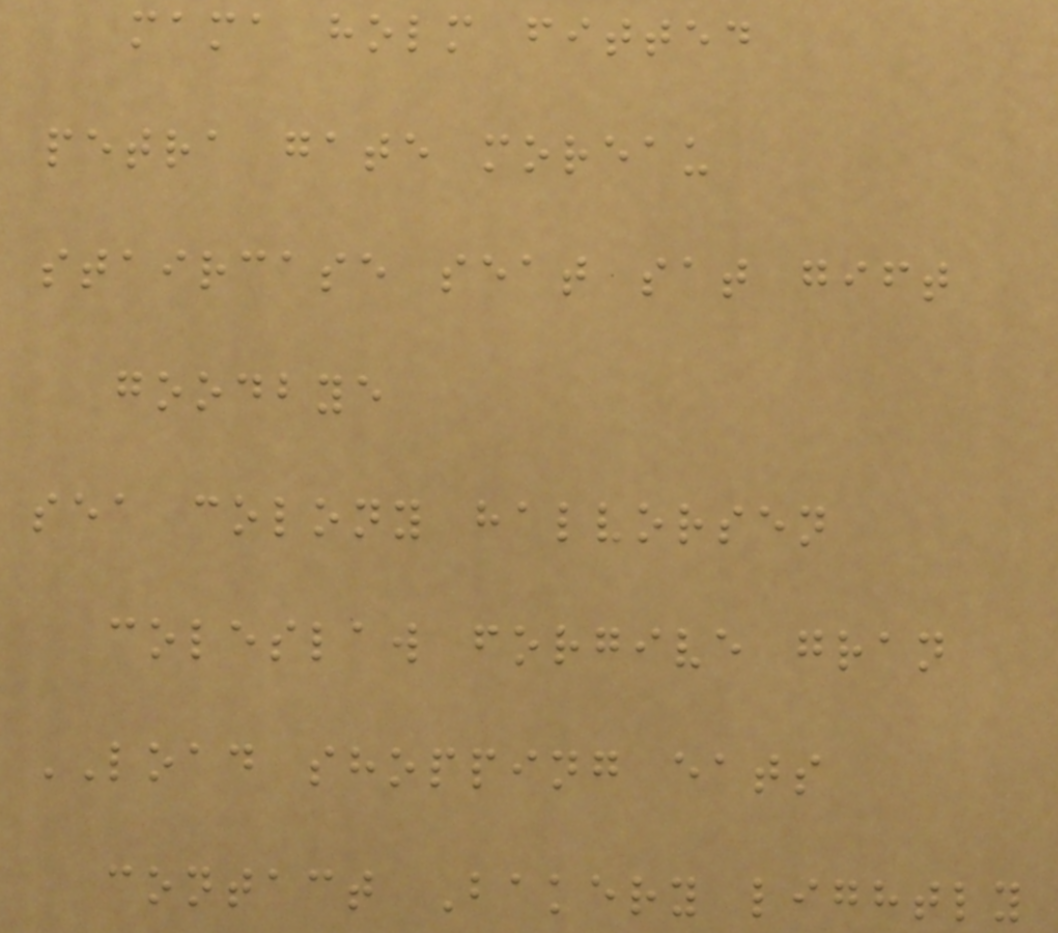mama holm fitted
petra gate moreau
staircase seat sat gift
goodbye
sea colony halvorsen
coleslaw forgive gran
LOAD shopping eats
contact Bakery lightly
